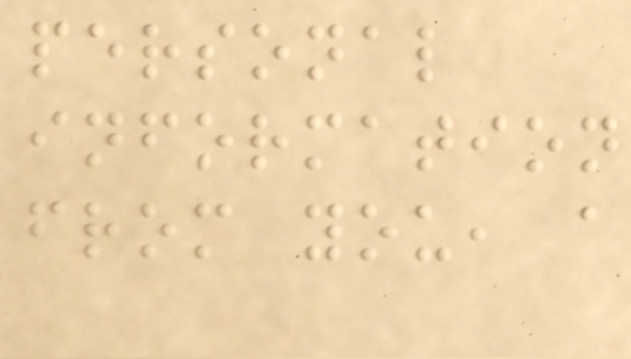personal
information
from you, a
